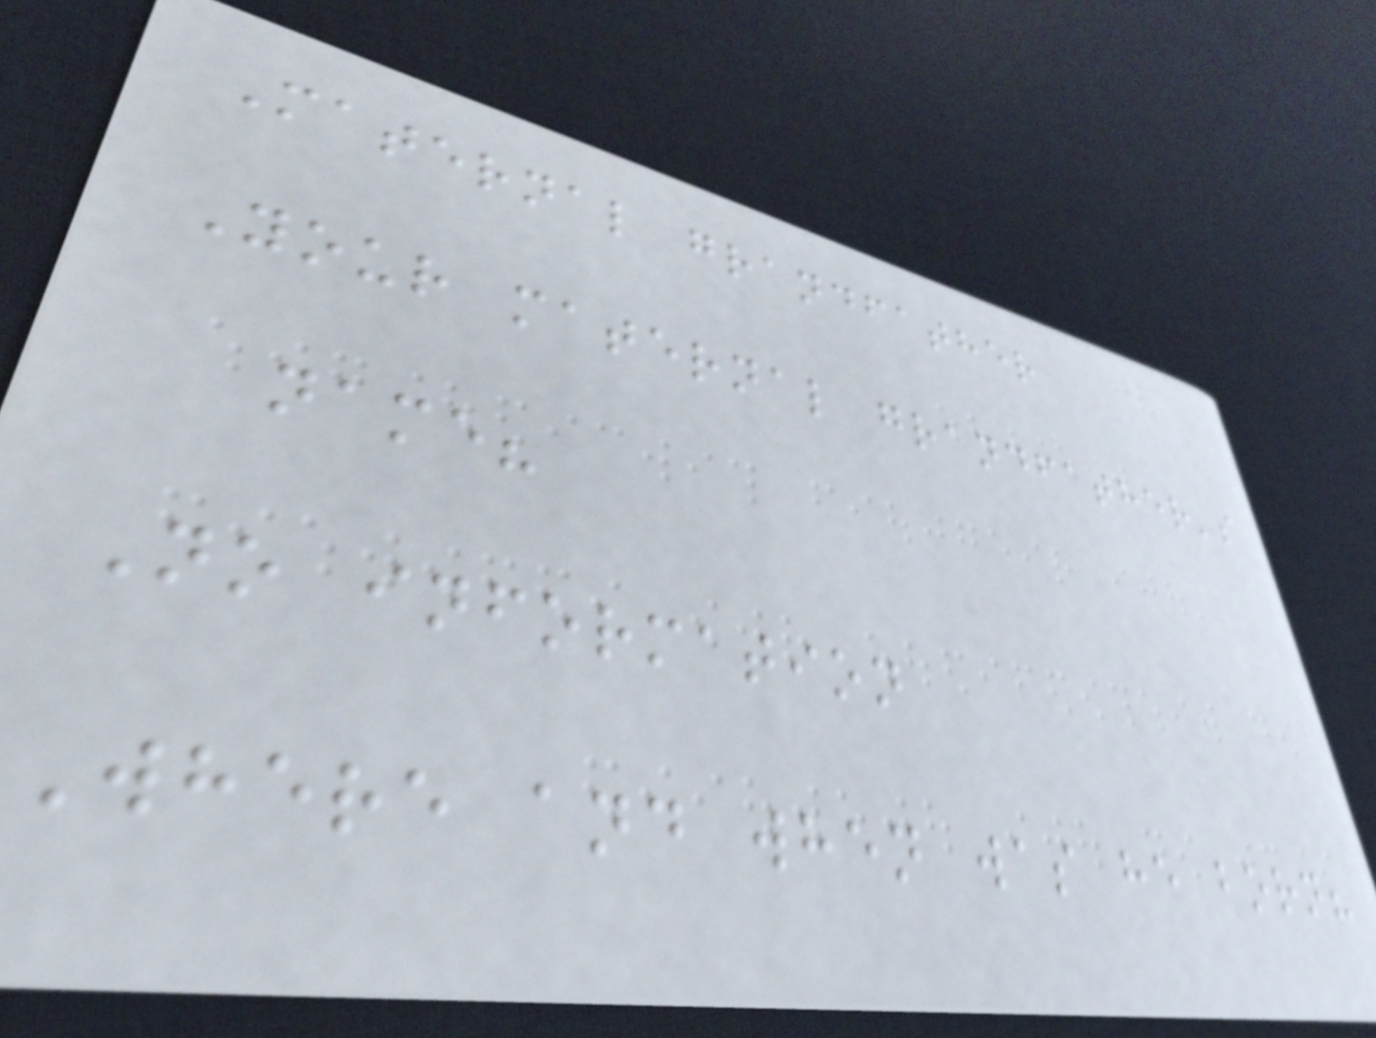Maternal grandfather
Your maternal grandfather's
name?
No information
Where and when was he born?
